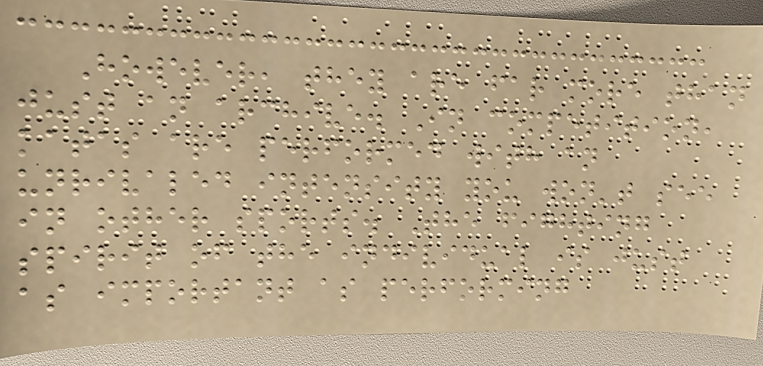However, they are far more than
just an archive. In competition,
katas are performed with an
unrivaled intensity you won't see
in other sports. The fighting
spirit of the individual is just
as important as performing
